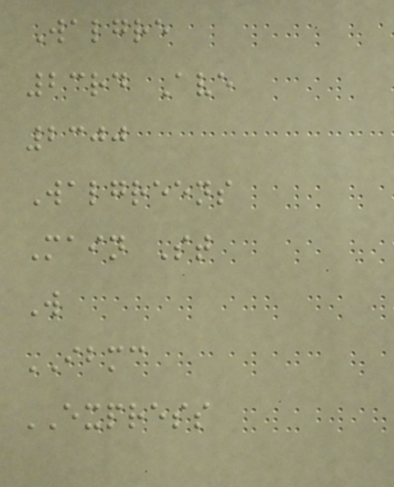Walgre
23rd Ave
2300
Walgreens
Main St
W
IBMC
EXPRESS
